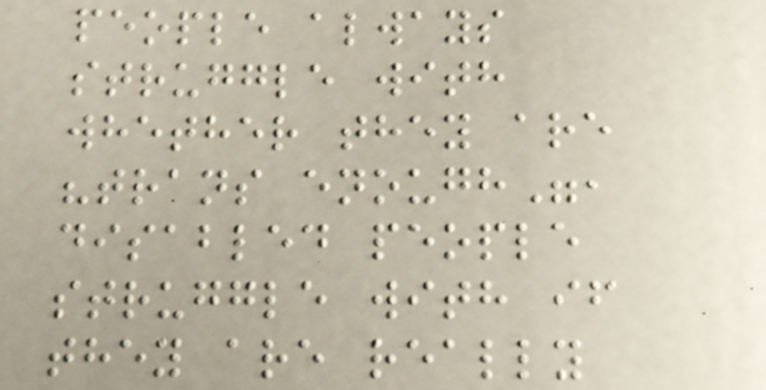people always
struggle with
whether they are
"trans enough",
disabled people
struggle with if
they are really
